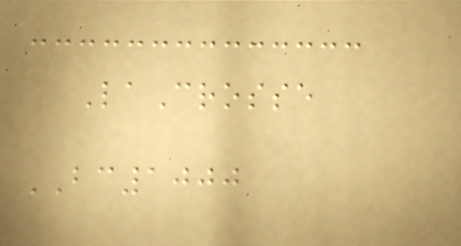LaCrosse
BC1000
